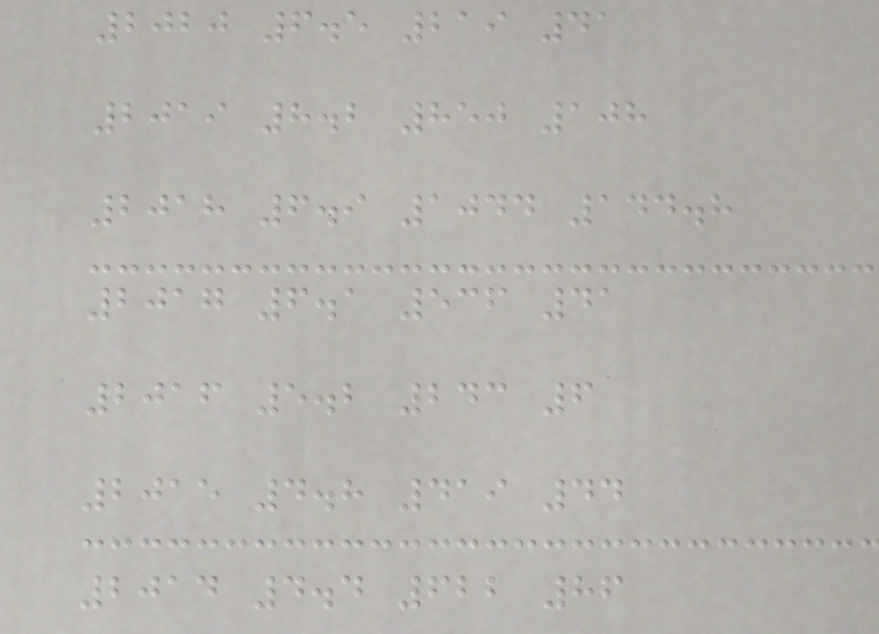2020 6.5 219 41
2019 8.2 850 108
2018 6.9 1044 144.8
2017 6.1 536 41
2016 5.2 243 6
2015 4.8 419 44
2014 4.4 622 86
